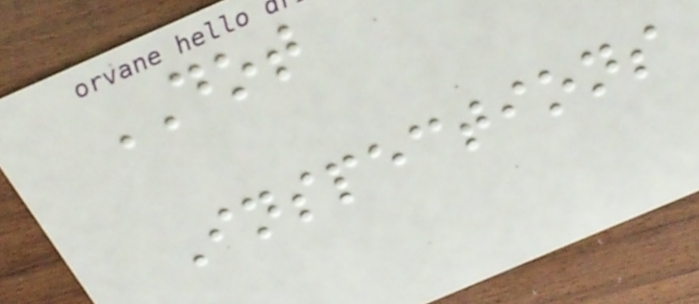DOT
Inspections
